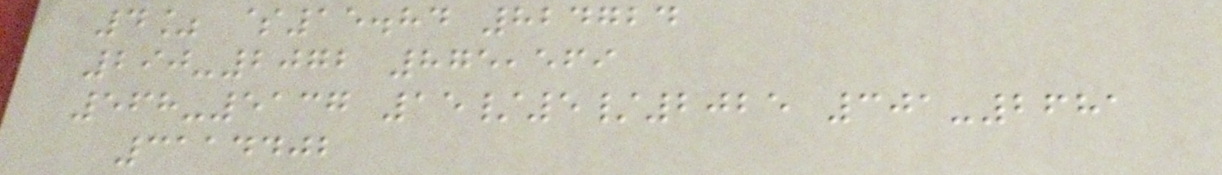4% $15.84 824724
290-2072 875,569
568-5137 15/5/2025 301-2681
3114402
